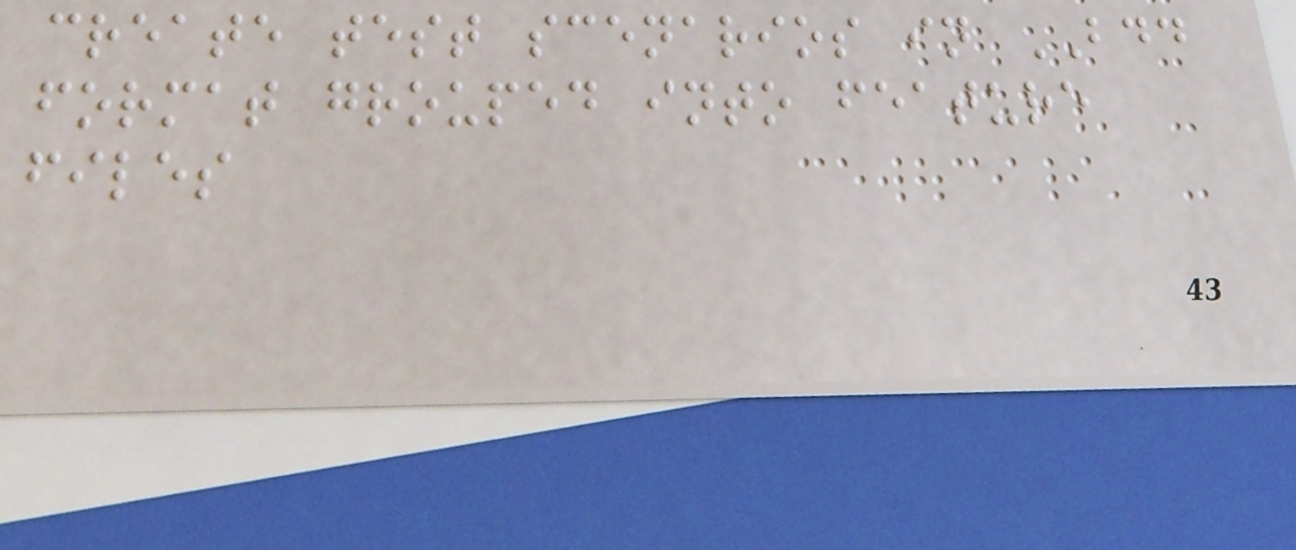create test scenarios in BDD
format grouped into feature
files
